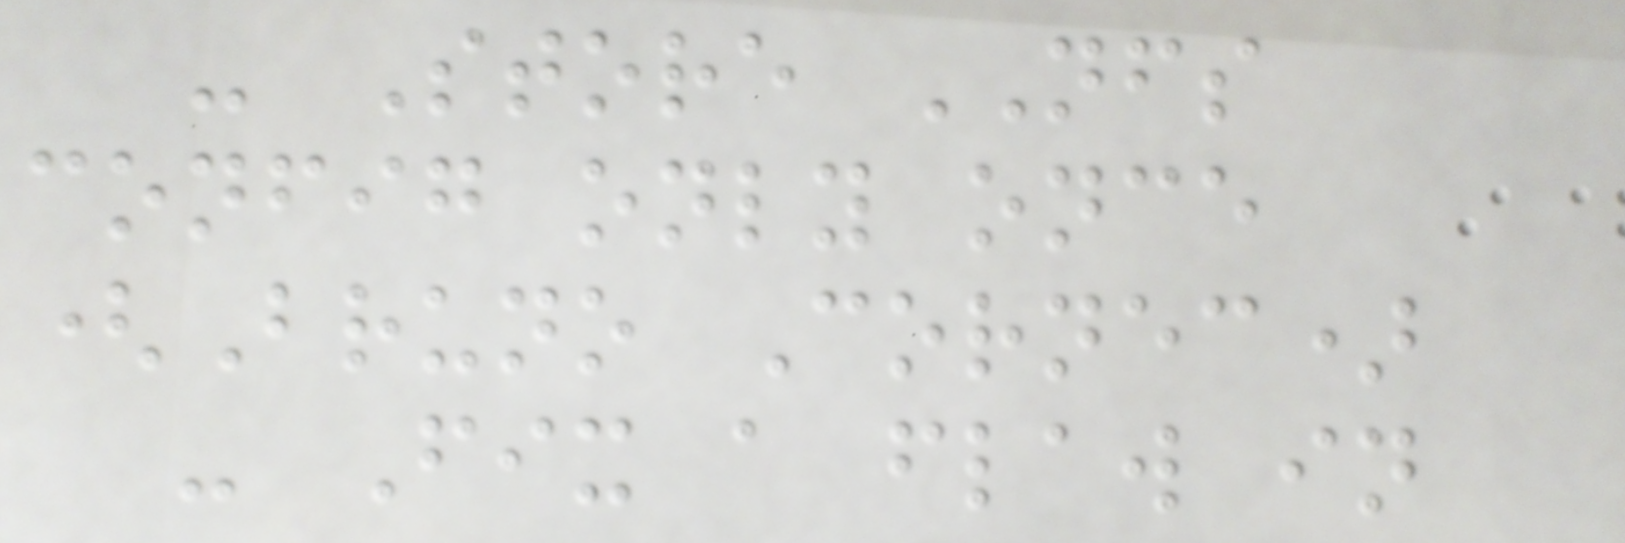- Store NFS
config only once
(Bruno Cornec)
- Fix a flaw in
